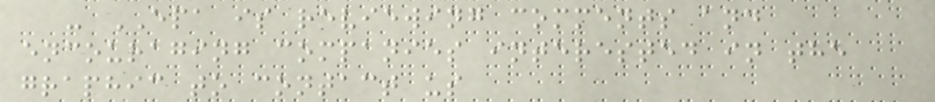- EPA is reviewing comments and
encouraging companies interested in the
graphic to contact us
